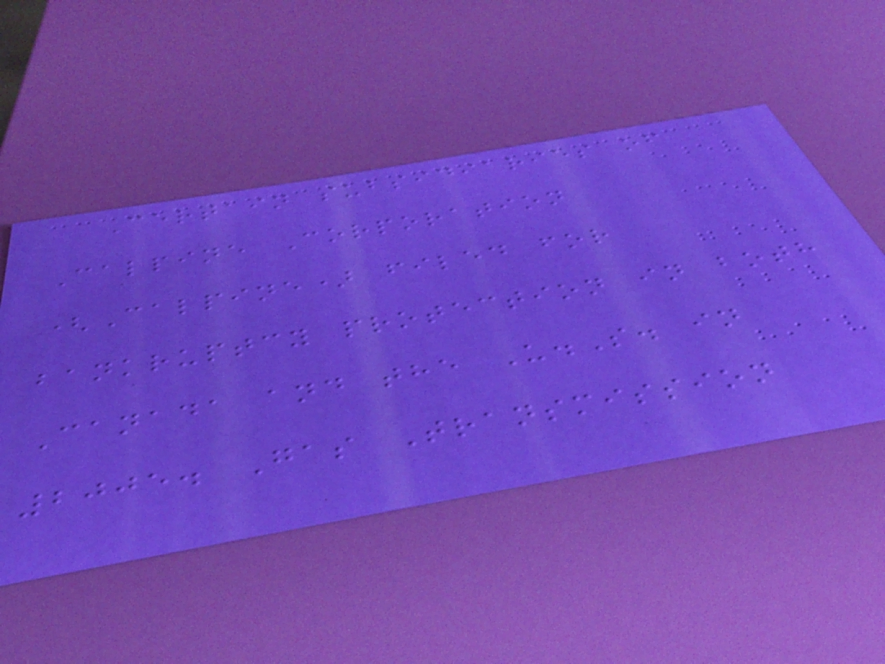Certain subsidiaries of
Calpine Corporation
(Calpine) filed for
bankruptcy protection in both
Canada and the U.S. in
2005. Gas Transmission
